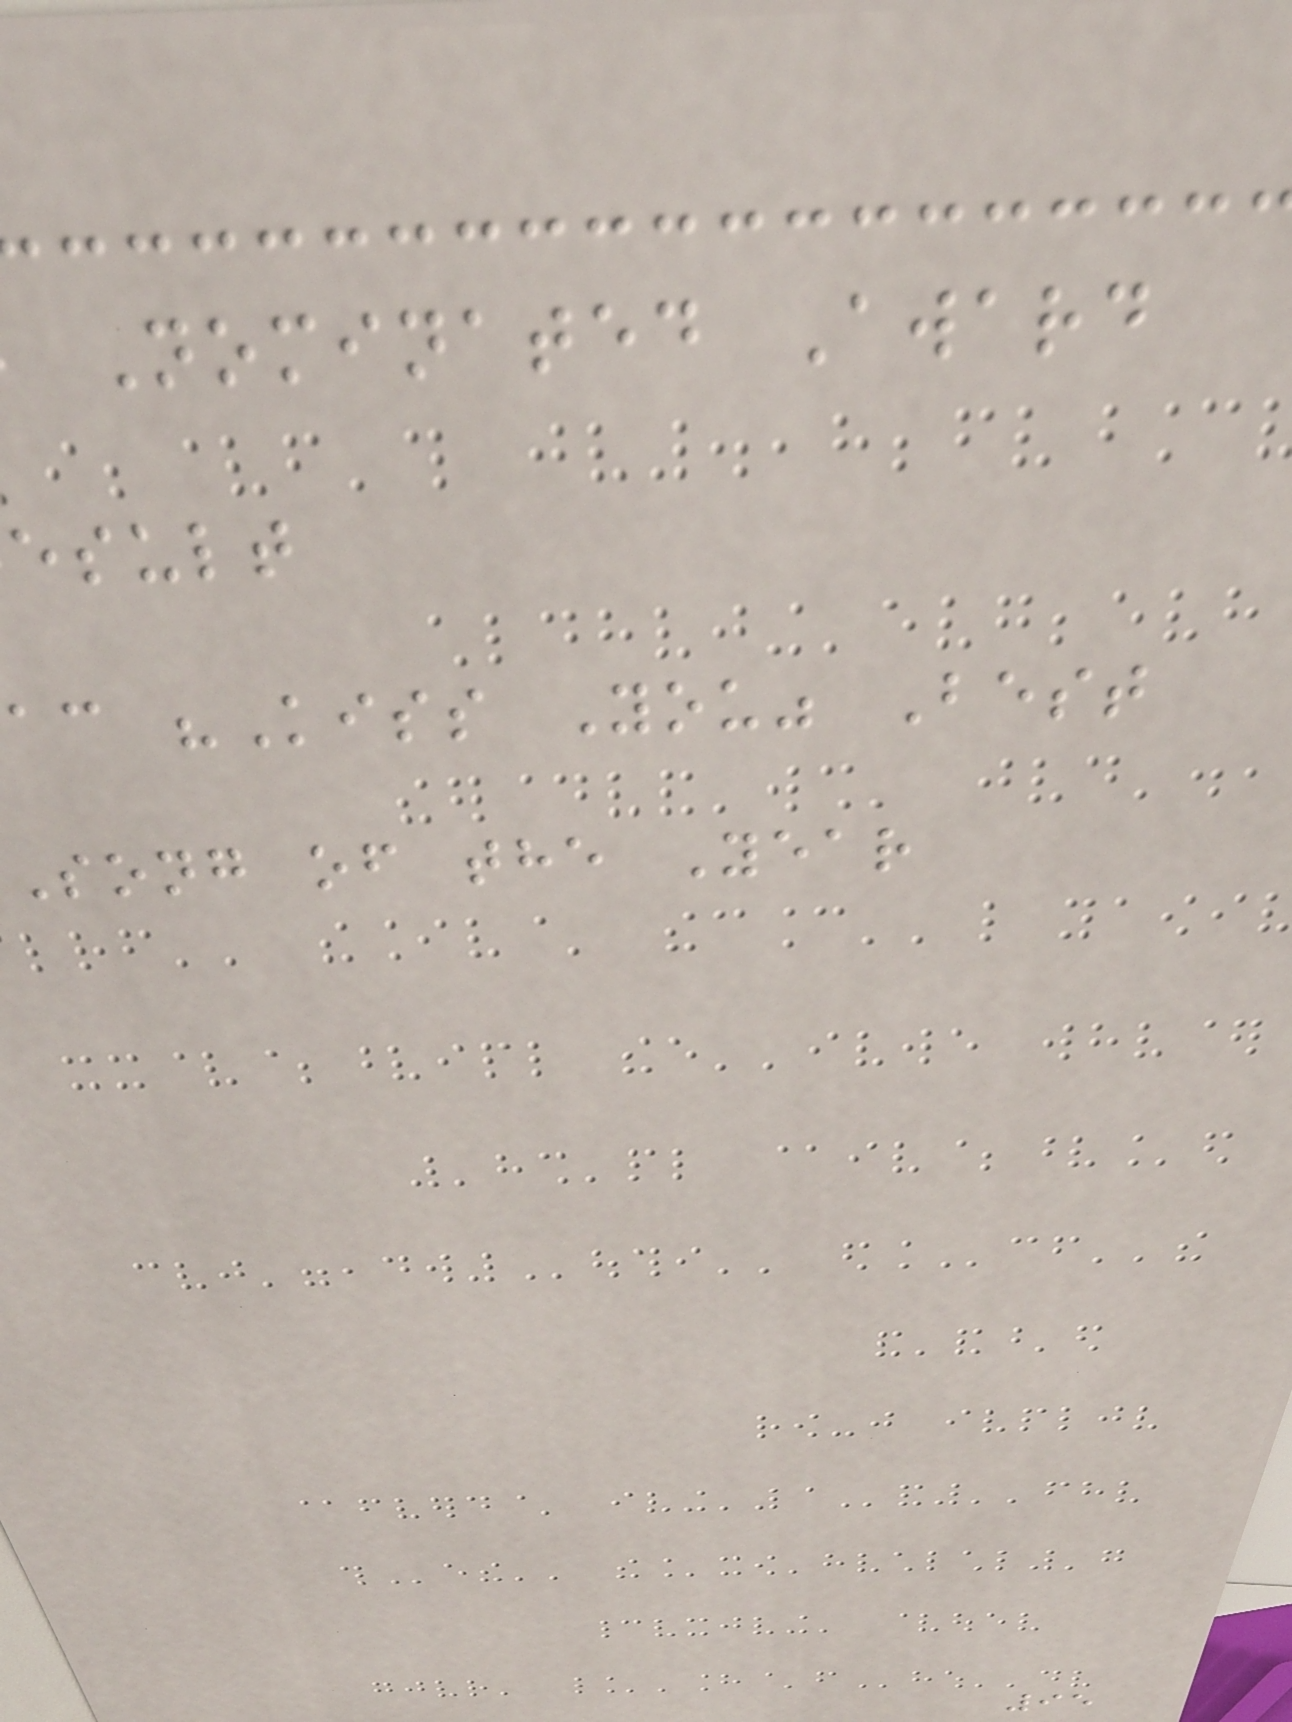Nominated Award
esult
ac "Kiss You" Best
Song of the Year
95
